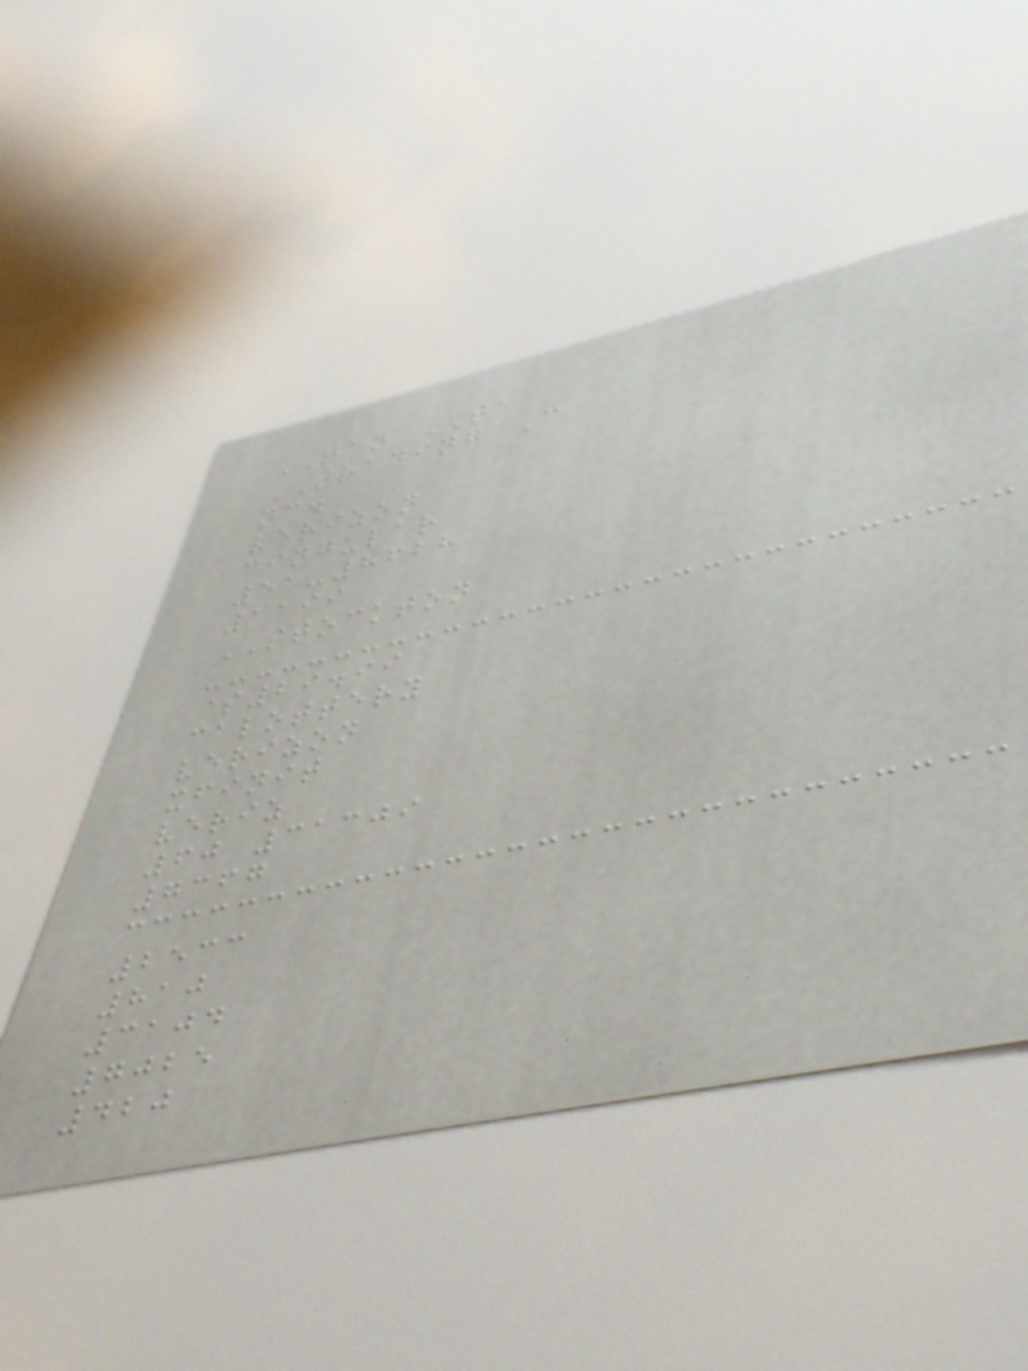TAN TA
TRADING C
nc.
verizon
cingular
51-8628
1199
STOCKTON
$29.99
calottery
verizon
xfinit
veriz
60 31309
7367
2533
810
3104
7025
420
